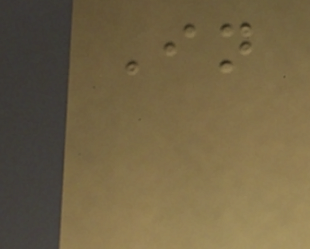In
